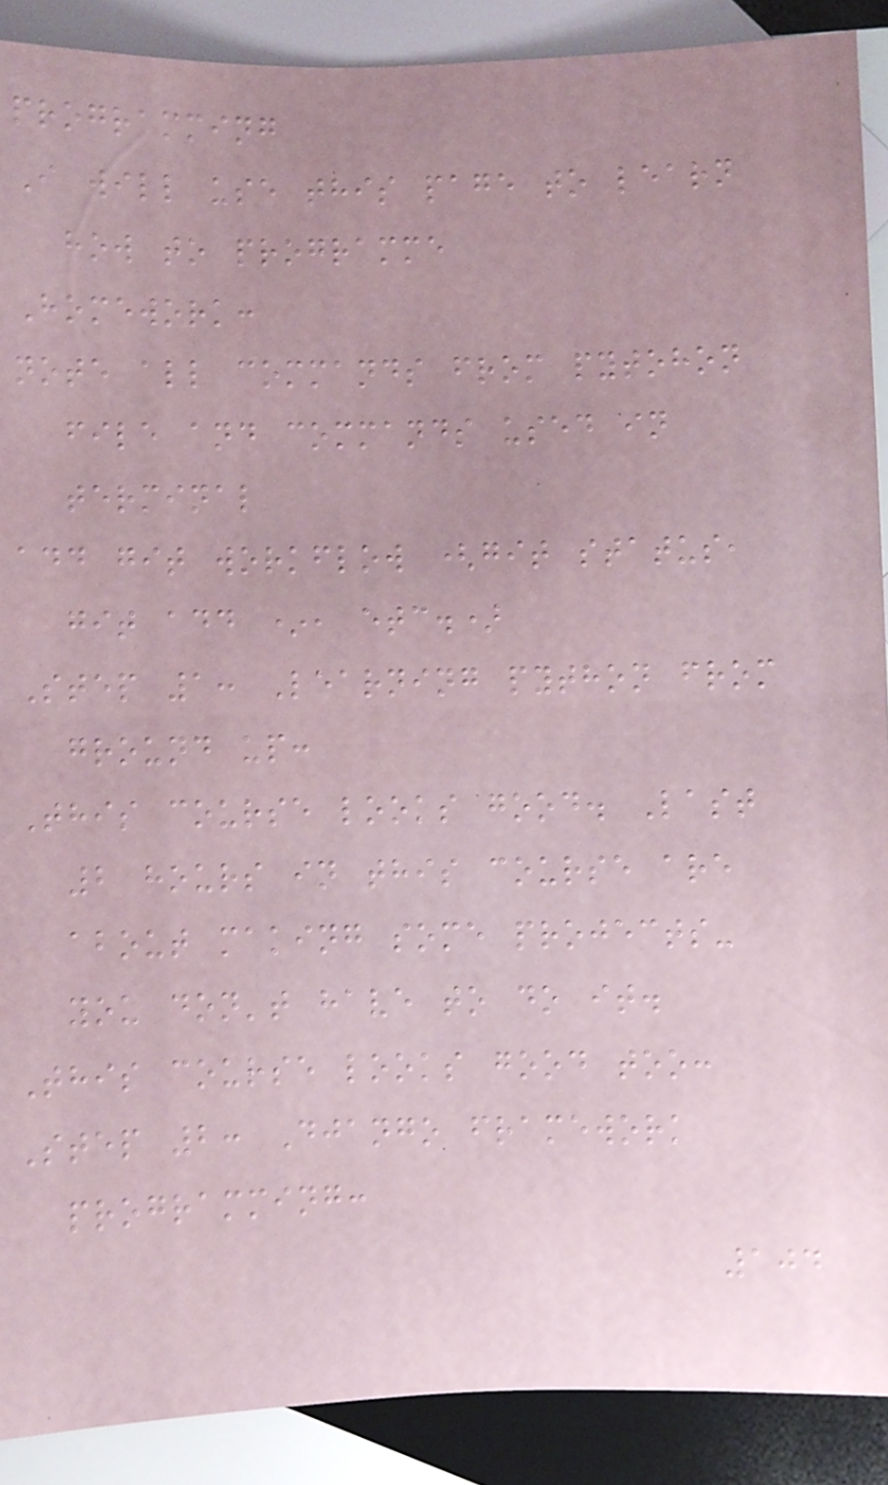programming
I will use this page to learn
how to programme
Homework:
note all commands from pytohon
file and commands used in
terminal
add git workflow (git status,
git add *, etc.)
Step 1: Learning python from
ground up:
This course looks good. Last
2 hours in this course are
about making some projects-
you don't have to do it.
This course looks good too:
Step 2: Django framework
programming:
104
